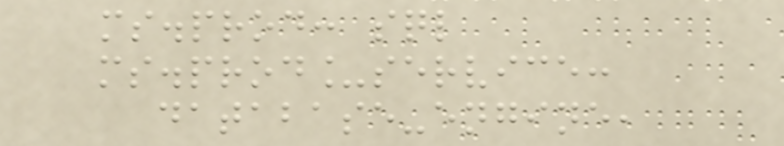ms.prod: sql
ms.prod_service:
database-engine,
